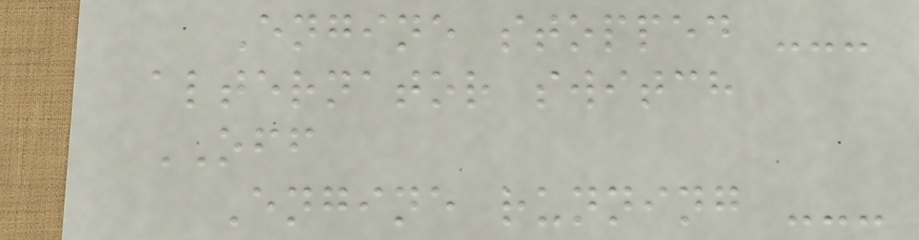Engine stopped ---
alternator switch
OFF
Engine running ---
